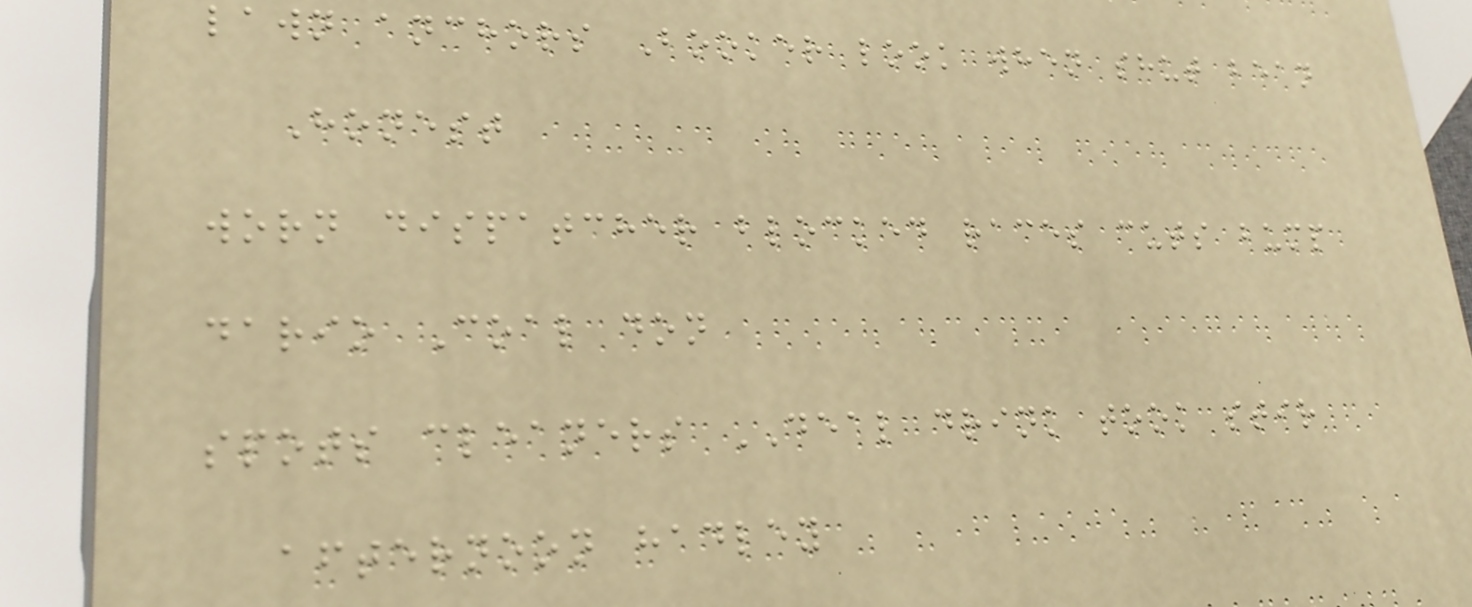lawn anchors Booker look when shut bean
Honest
worn dispatcher blocked races cuts bump
dario Coal don
spots cleaners DEAL drink took stir
afternoon hadley
